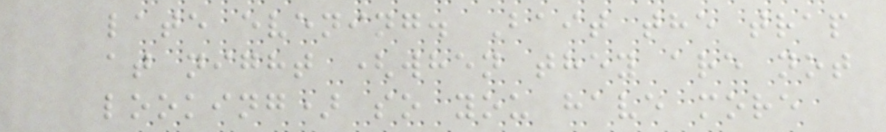late evening. Bait the trap
at night (when they are not
looking) so you have more
